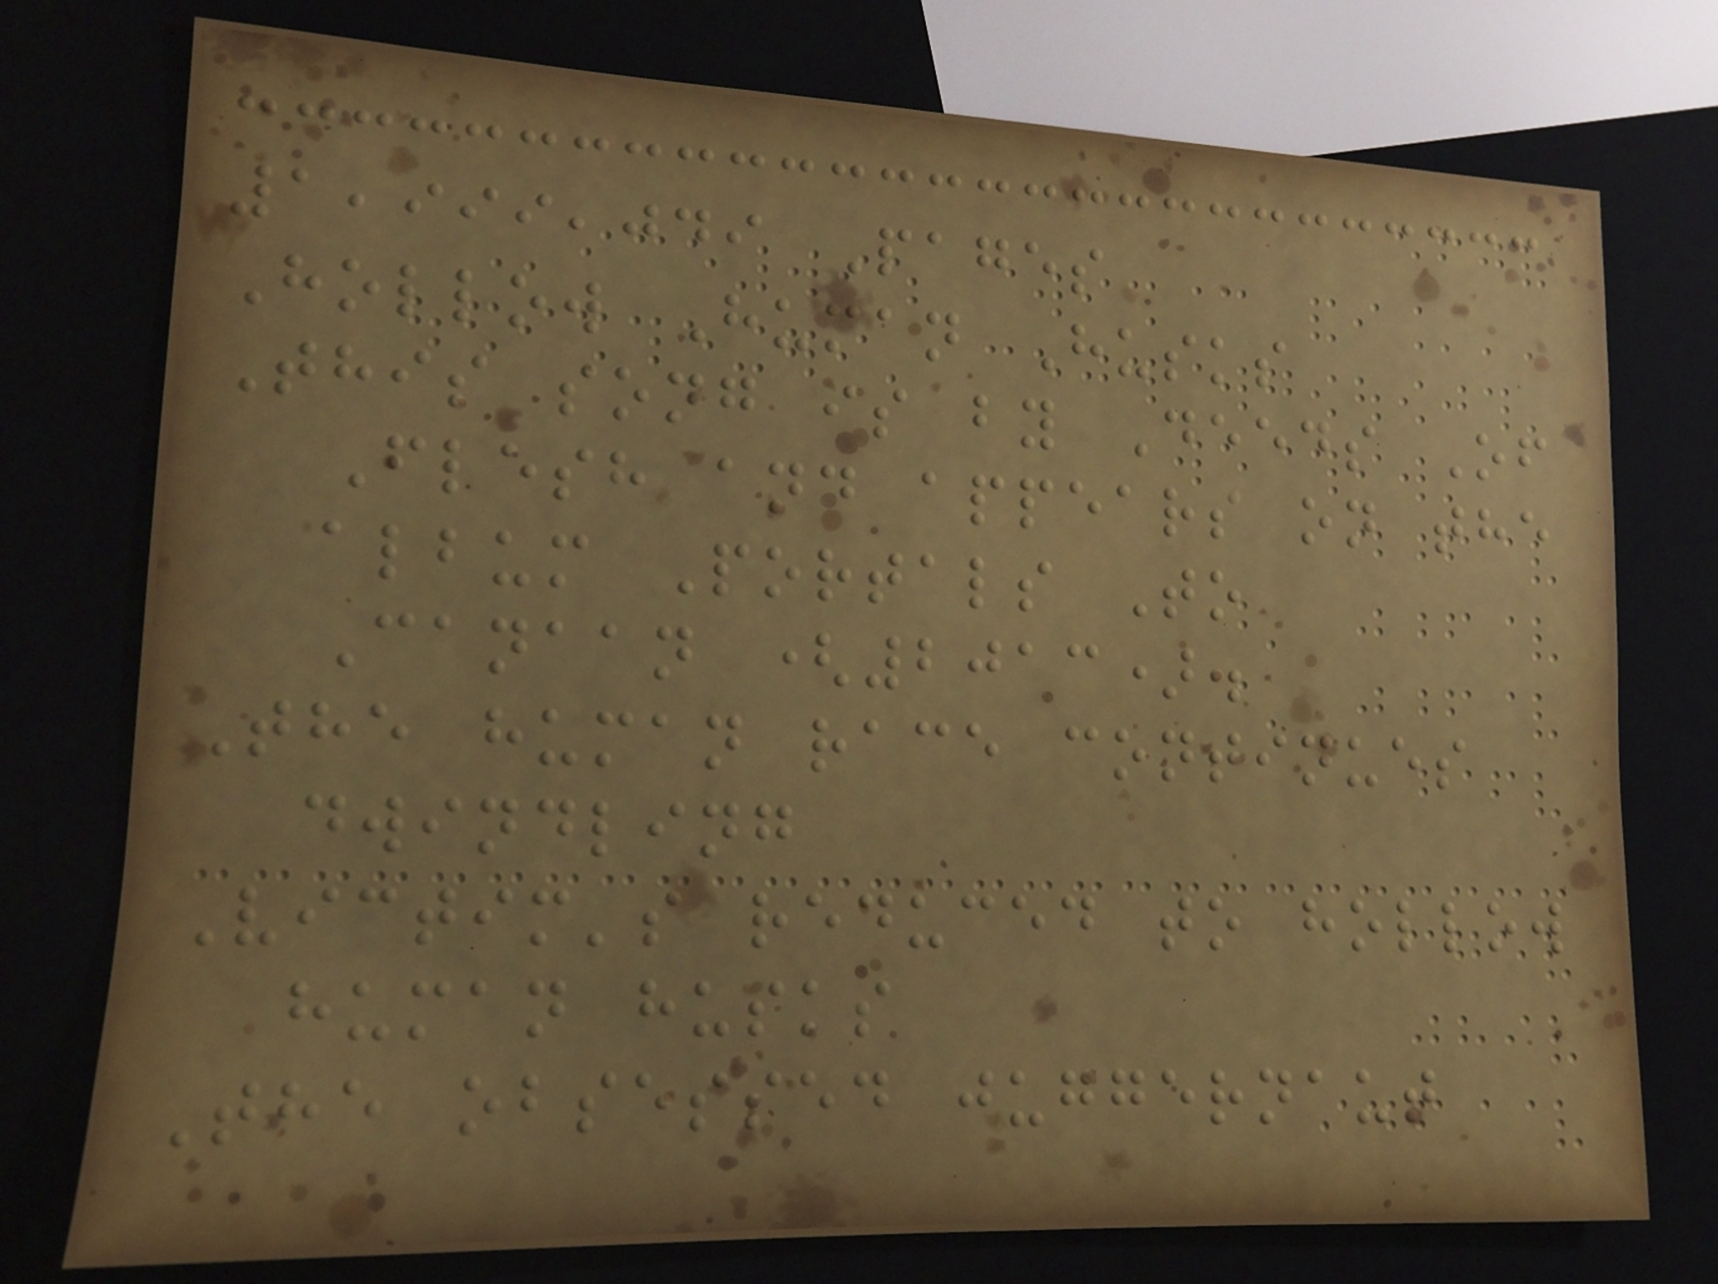1,999,049 Pages
Hollow Human Husks
This song is by Deeds Of
Flesh and appears on the
album Portals To
Canaan (2013).
The human race continues
dwindling
Victim's reduced to hollow
human husks
The obsessed juggernaut
